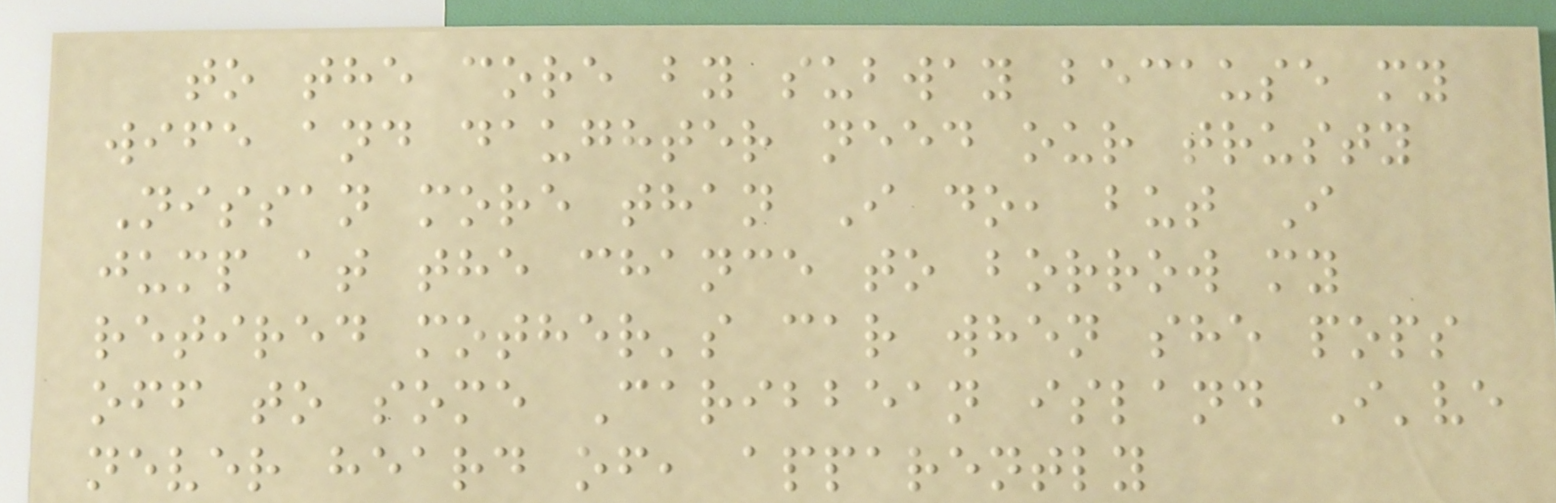to the core by subway because my
wife and daughter need our trusty
Nissan more than I do, but I
jump at the chance to borrow my
retired mother's car when she pops
off to some Caribbean island I've
never heard of, apparently
